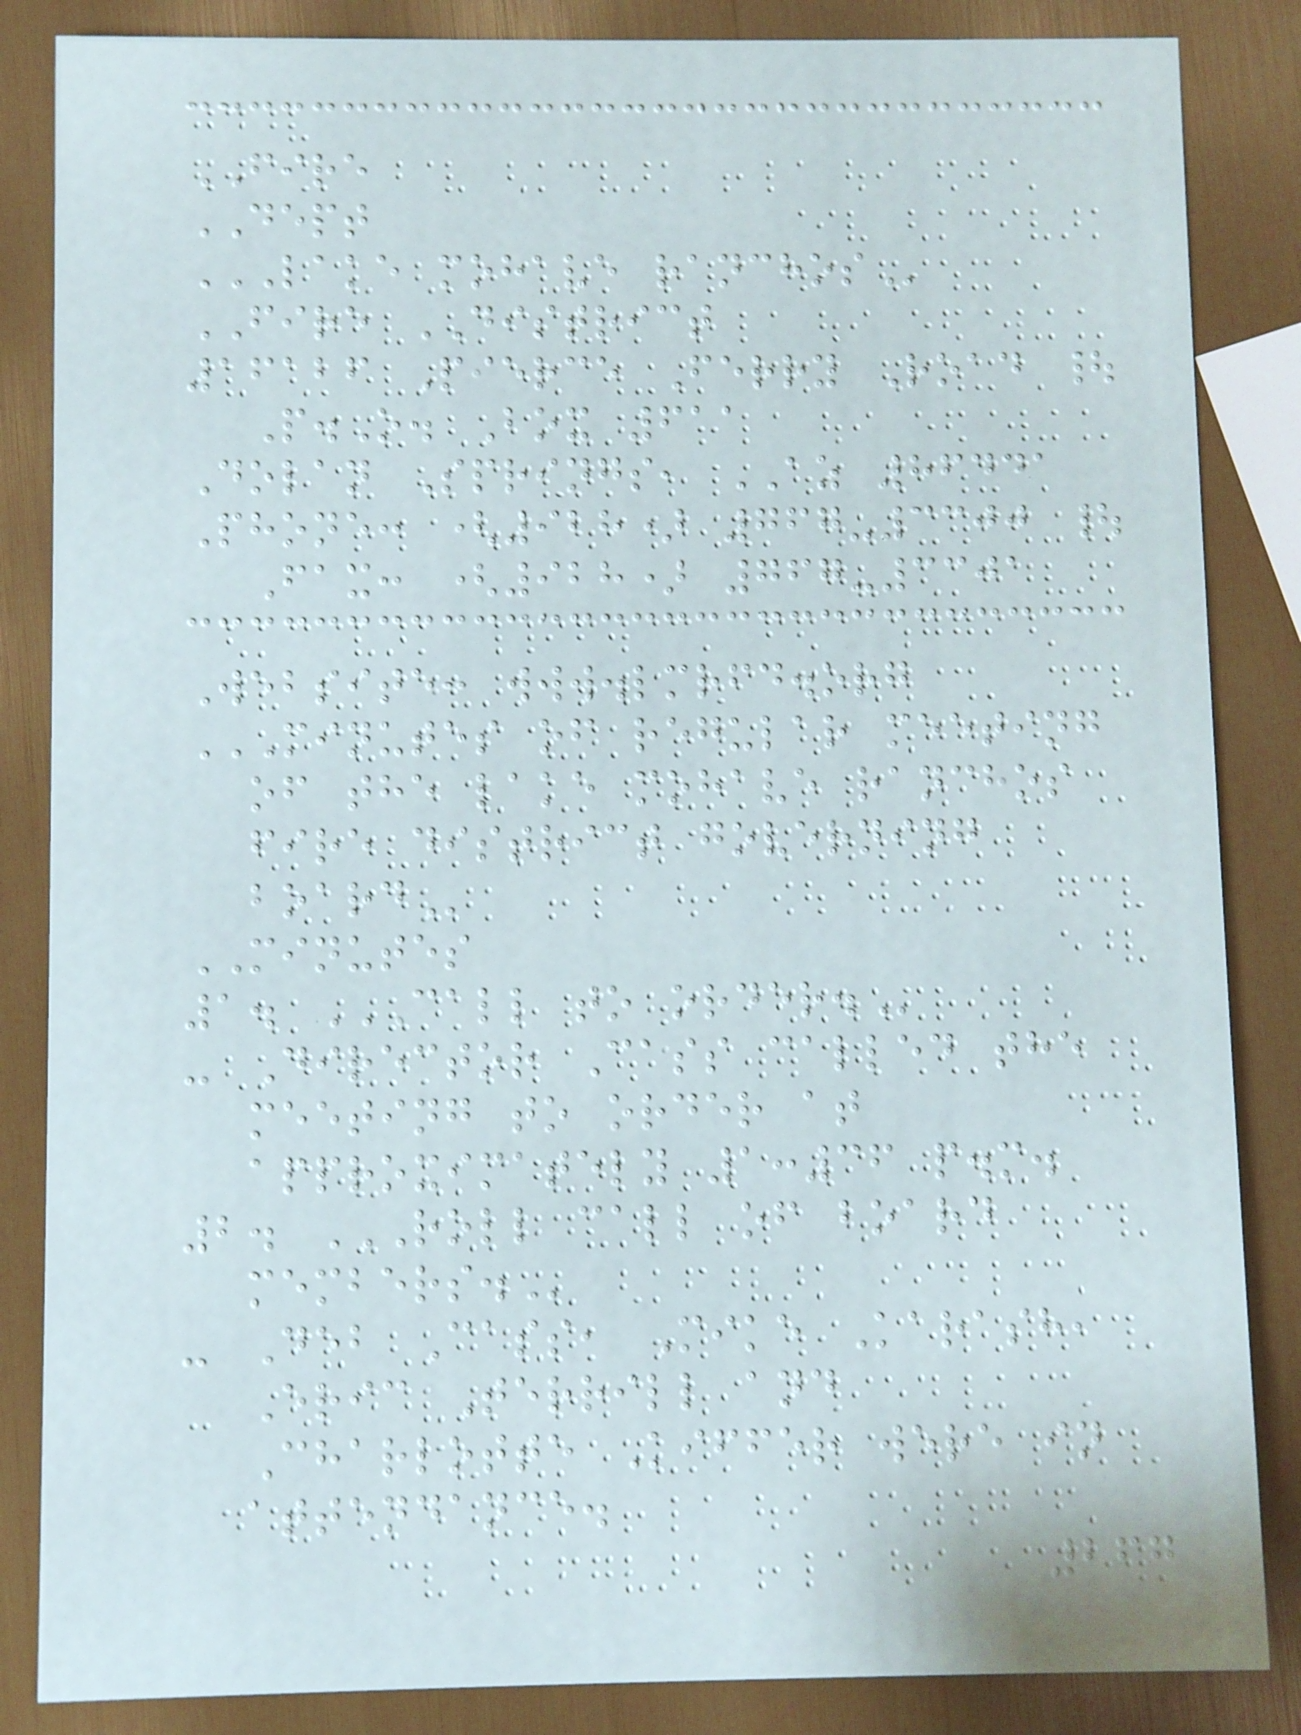FIRE
DEPT
LAKE MOHAVE RANCHOS
FIRE DISTRICT
16126 Pierce Ferry Road |
P.O. Box 611
Dolan Springs, AZ 86441
Phone: (928) 767-3300 |
Fax: (928) 767-3301
Website: www.lmrfd.org
MINUTES OF REGULAR MEETING
OF THE LAKE MOHAVE RANCHOS
FIRE DISTRICT GOVERNING
BOARD
MINUTES
1. CALL TO ORDER.
- Director Cass called the
meeting to order at
approximately 1:36 p.m.
2. ROLL CALL OF BOARD
MEMBERS.
- Deb Cass, Mike Karash,
Eric Terrill and
Charlotte Kiffer were in
attendance.
267
